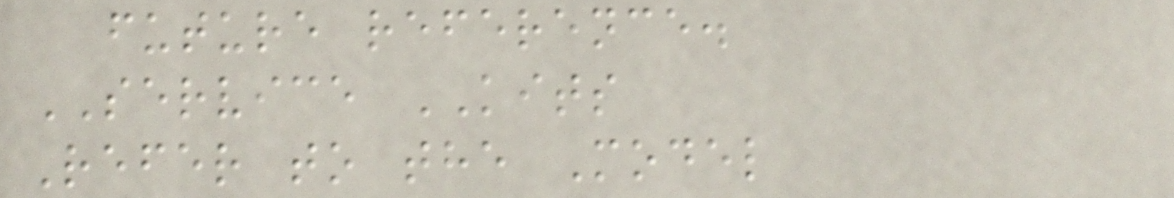future reference.
SERVICE KITS
Refer to the Model
